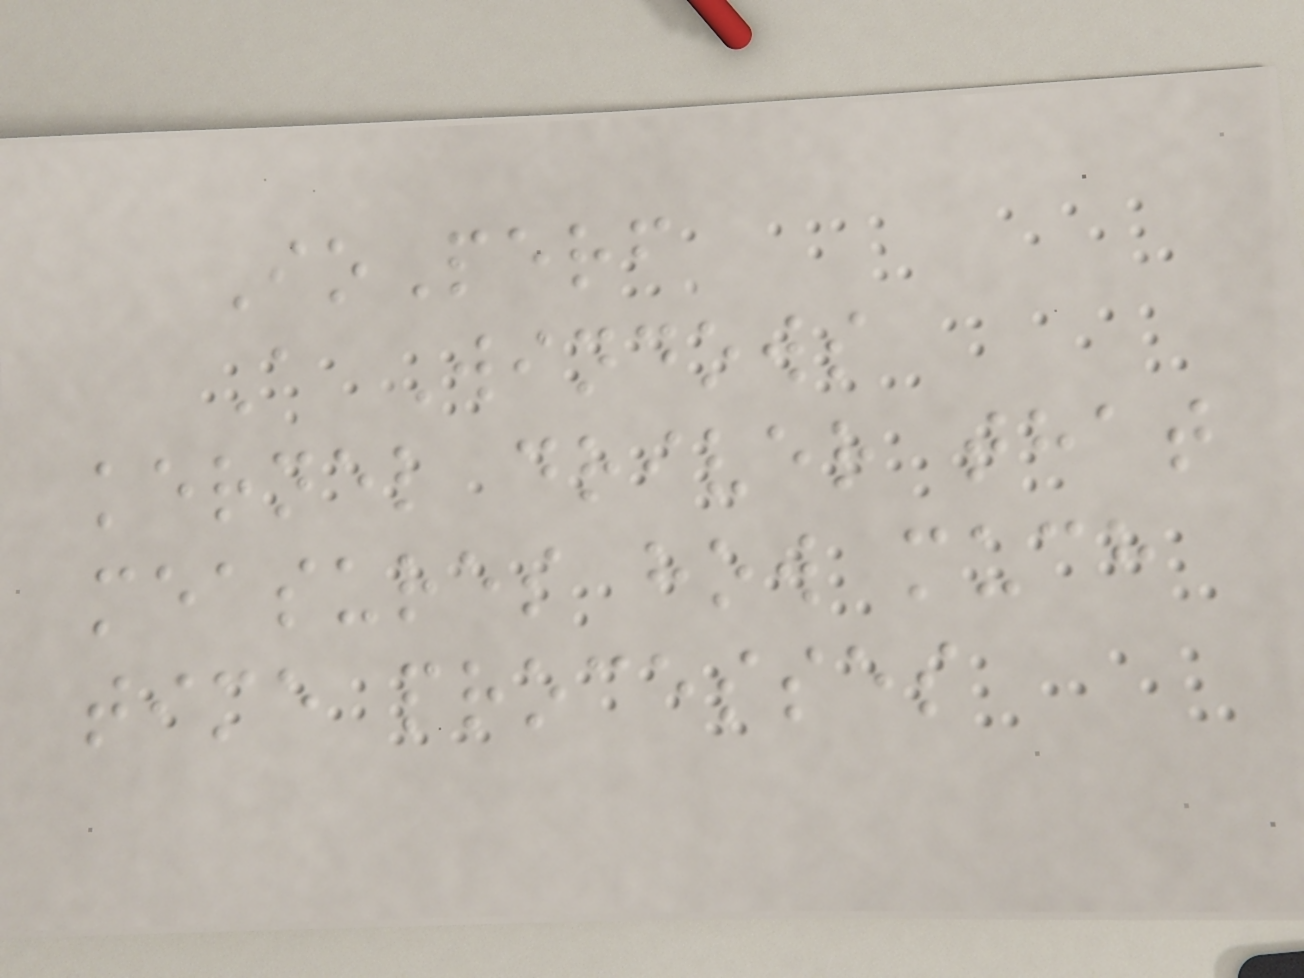IoPerf
A Windows
kernel driver that
measures how much
time processes
